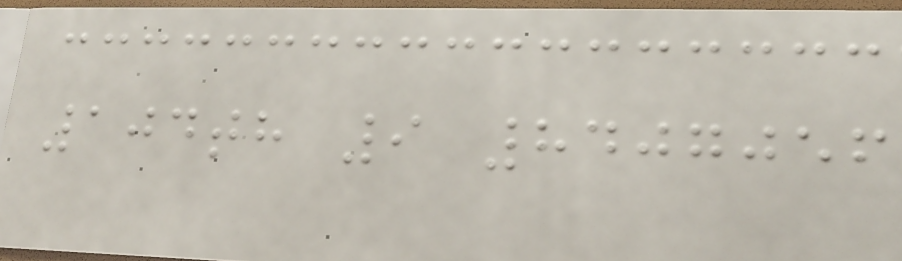104th 9 8407056
